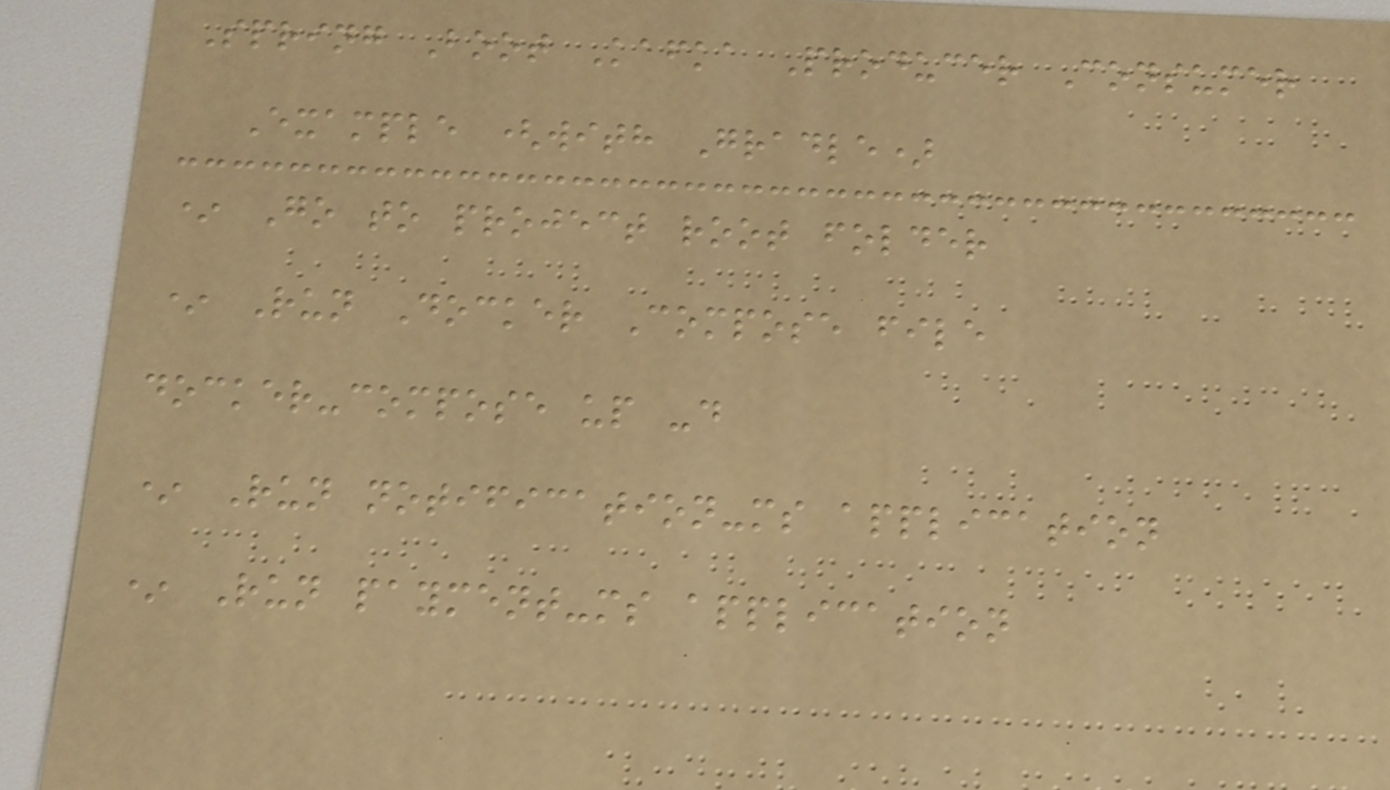Spring Boot Kafka Producer Consumer
Example (with Gradle)
* Go to project root folder
* Run Docker Compose file
docker-compose up -d
* Run notification-ms application
* Run payment-ms application
